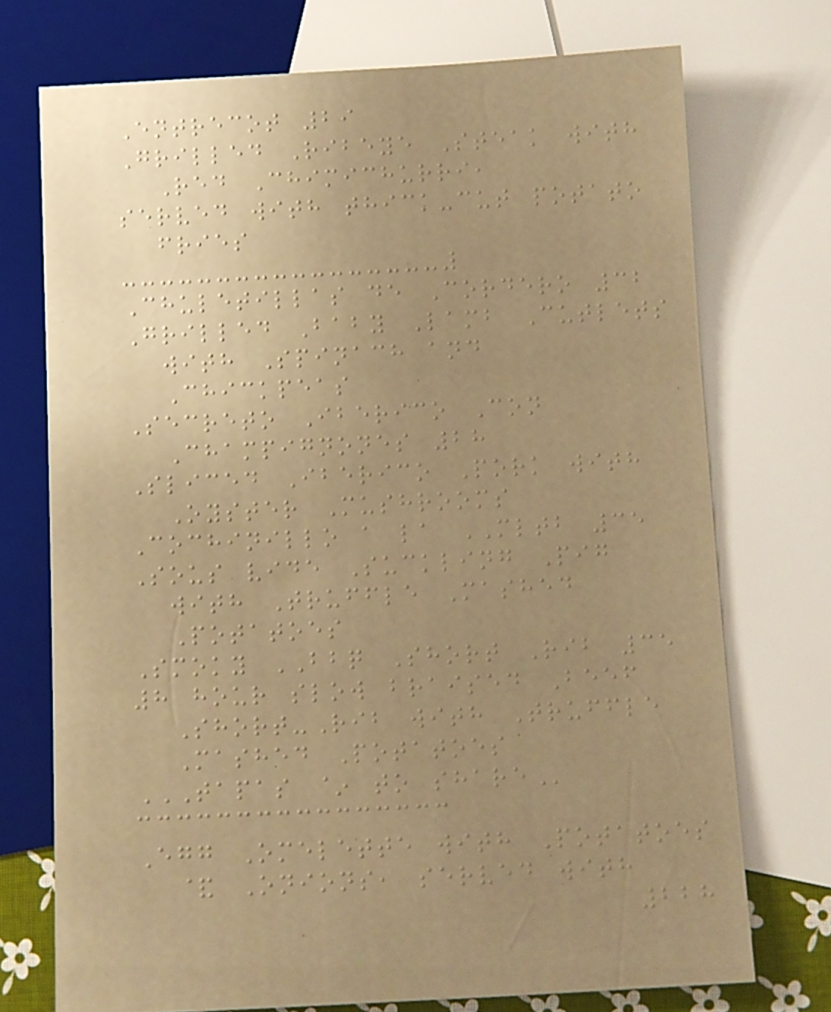Entrecot 29
Grilled Ribeye Steak with
Red Chimichurri,
served with thick-cut potato
fries
Chuletillas de Cordero 32
Grilled Baby Lamb Cutlets
with Spinach and
Chickpeas
Secreto Iberico Con
Champignones 28
Sliced Iberico Pork with
Oyster Mushrooms
Cochinillo a la MLTB 35
Sous vide Suckling Pig
with Truffle Mashed
Potatoes
Smoky BBQ Short Rib 35
8 hour slow braised Beef
Short-Rib with Truffle
Mashed Potatoes
TAPAS ~ TO SHARE
Egg Omelette with Potatoes
& Onions, served with
228
